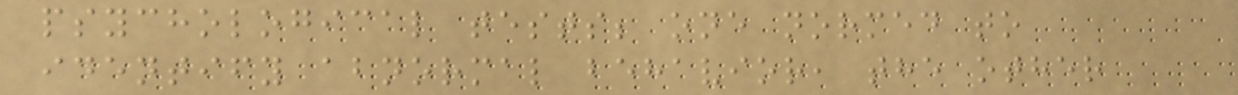psychological tests; one normed to
identify abnormal behavior, the other
